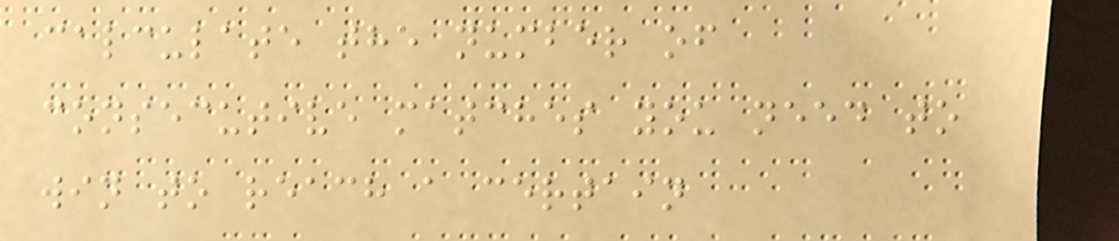calculate the number of
consecutive matches you need to
win to reach a certain
